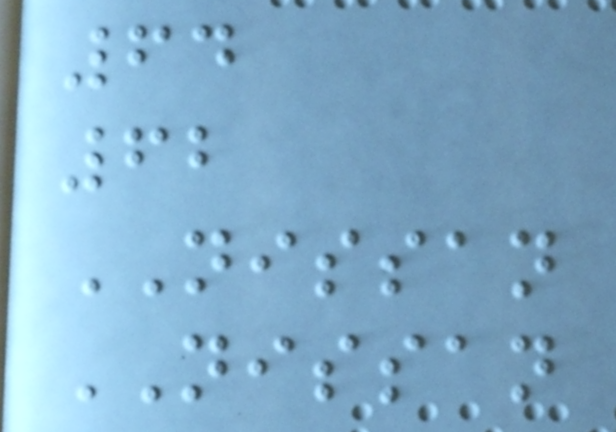64
62
NISSAN
NISSAN
